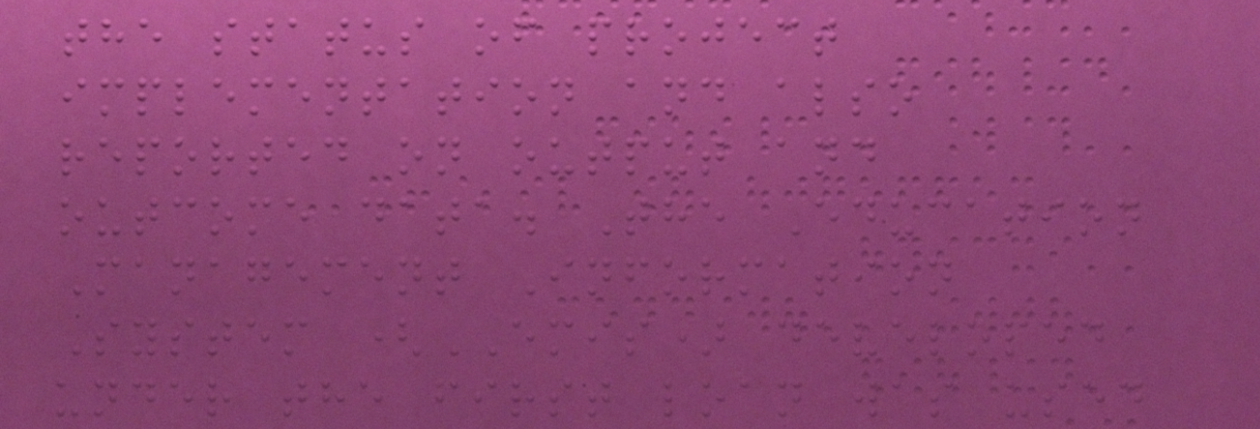the status of project
implementation and also
reported on output and
outcome data. The Education
Management Information
System (EMIS) developed
under the first loan was used
